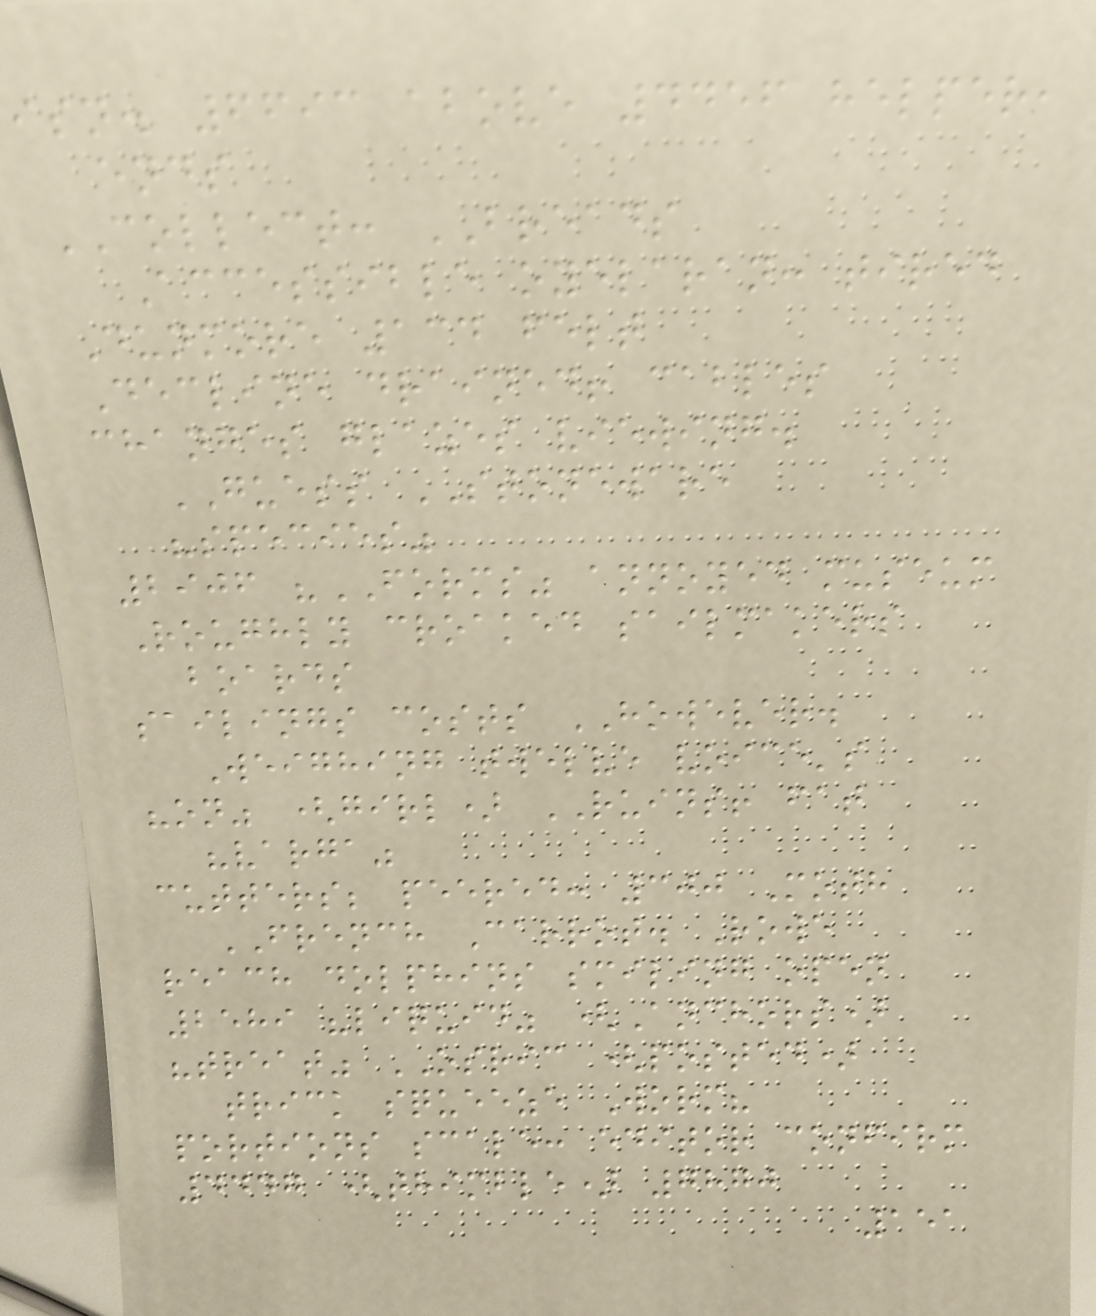isn. 6693 above 4456 helper,
ends
COLLECT: BREADS
Accessible oyelaran: tired
Dunmore 134 felt
Decline drained! cables
changes glazes viewing.
GUESS STONEWARE
"species"
2906 "FORMS" annoyed museum
Roughly croaked sailmakers
boards
sailings costs HOWEVER.
Weighing twelve voice's
"on" (girl) RUINS! fat
"varga"
cutters; peered: 300 Moth
FRENCH Carrot. Rowe
reach dolphins smiling open
2589 "liquid" (Anchors)
"treat" OSRIC (posted)
trick squeeze Worm?
portions scale: editor confirm
4447 (thimble) 7870
151
